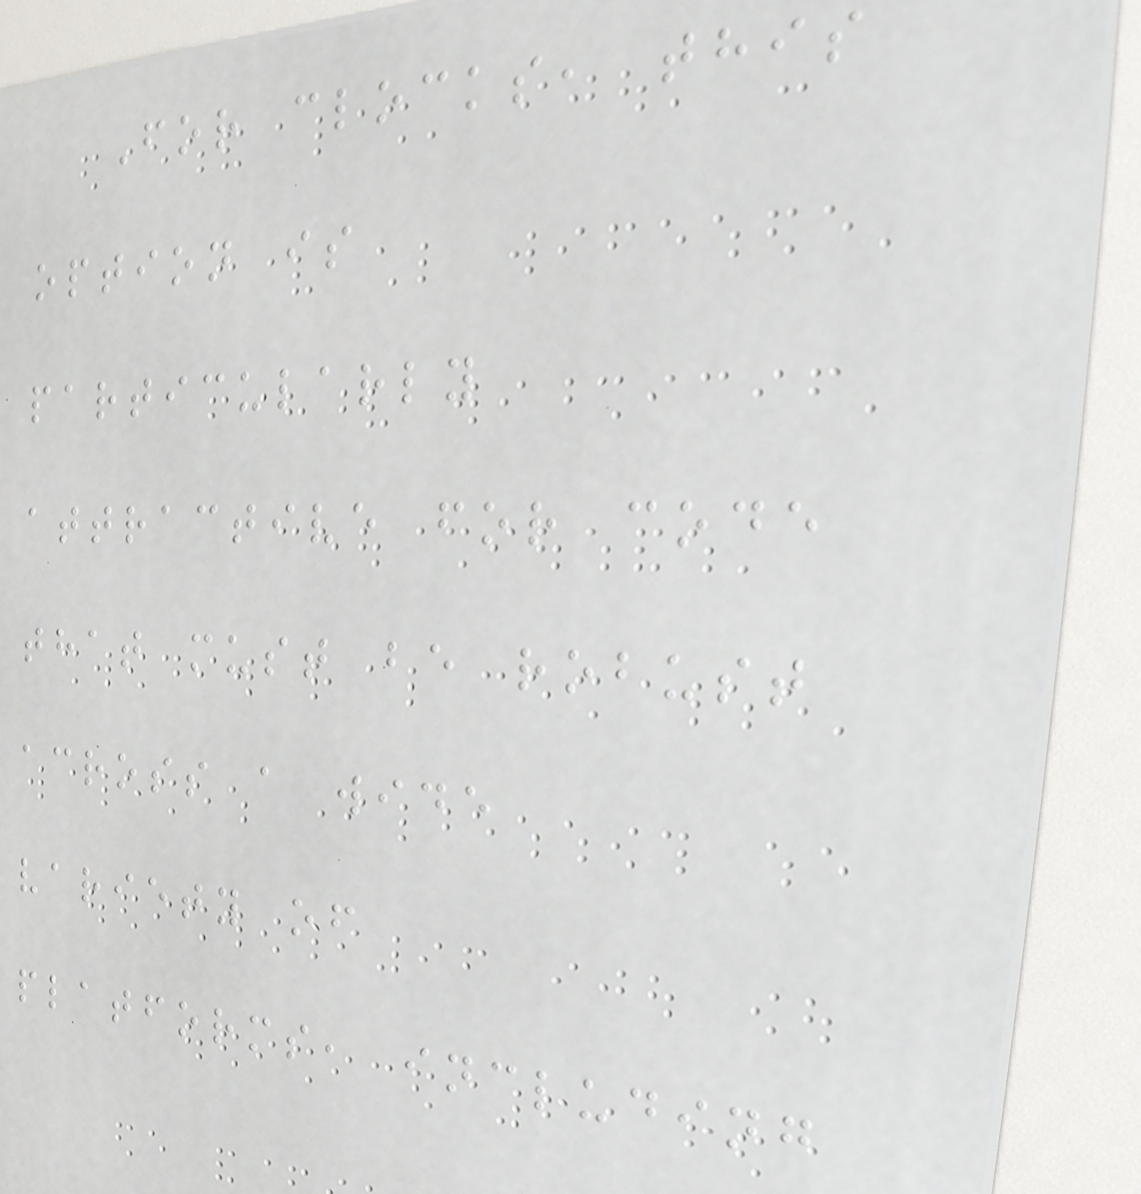For clocks, this
option is
particularly
attractive for code
that must be robust
across a wide
variety of
platforms, including
